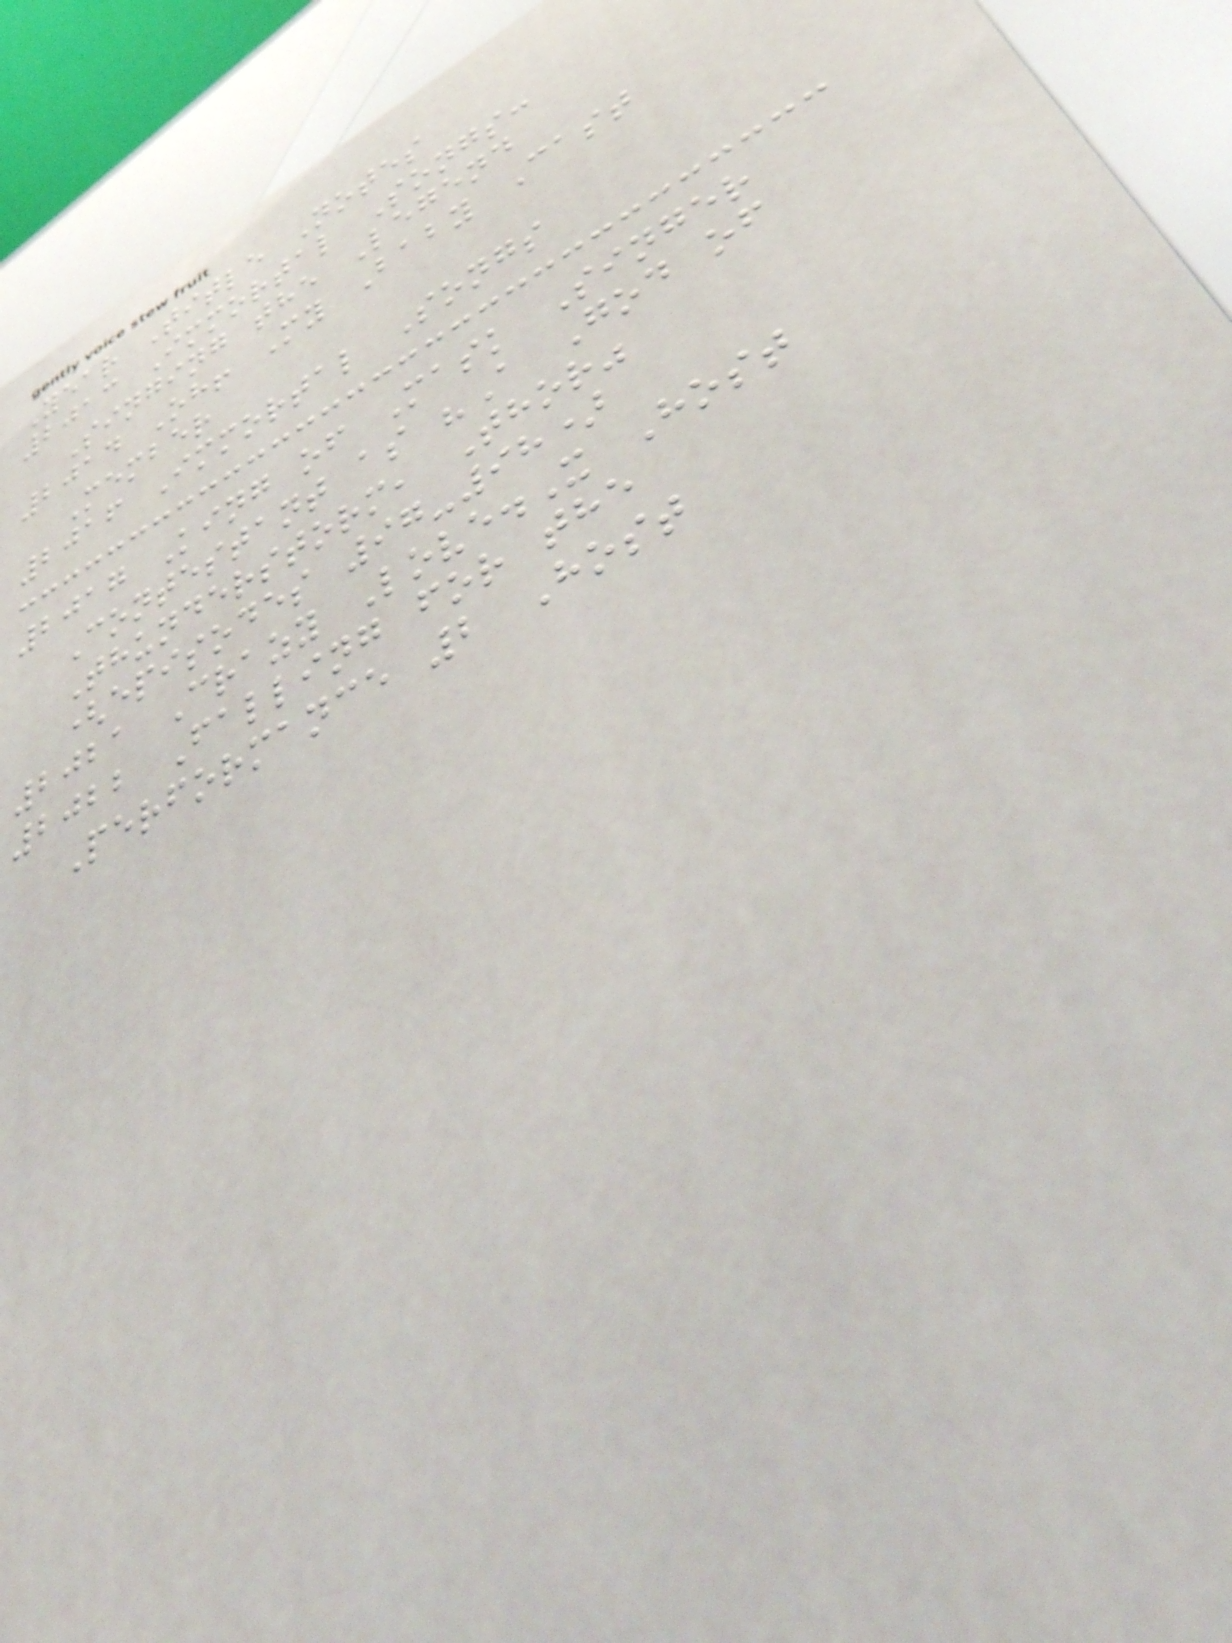Year Title Notes
2013 Immortal Songs:
Singing the Legend
2014 Oh! My Baby Cast
Member
2016 Immortal Songs
2017 King of Mask Singer
Contestant as "A God of
Thunderstorm, Thor"
(episodes 97-98)
2021 Crazy Love.X Host
2022 Falling for the
Performance 2 Host
